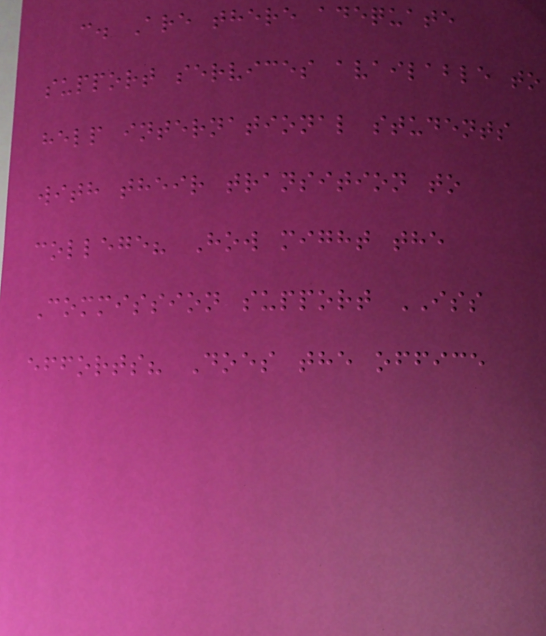c. Are there adequate
support services available to
help international students
with their transition to
college? How might the
Commission support ISS
efforts? Does the office
